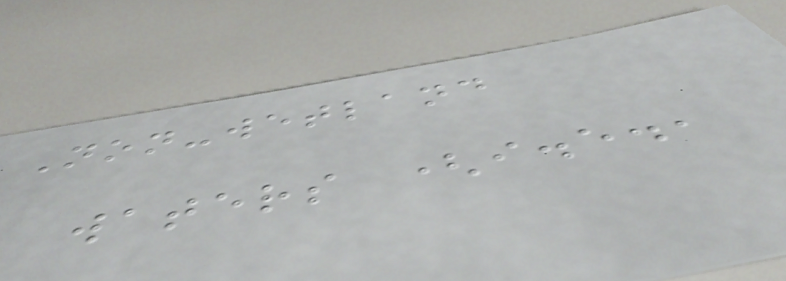Non-wetland
waters (i.e.,
